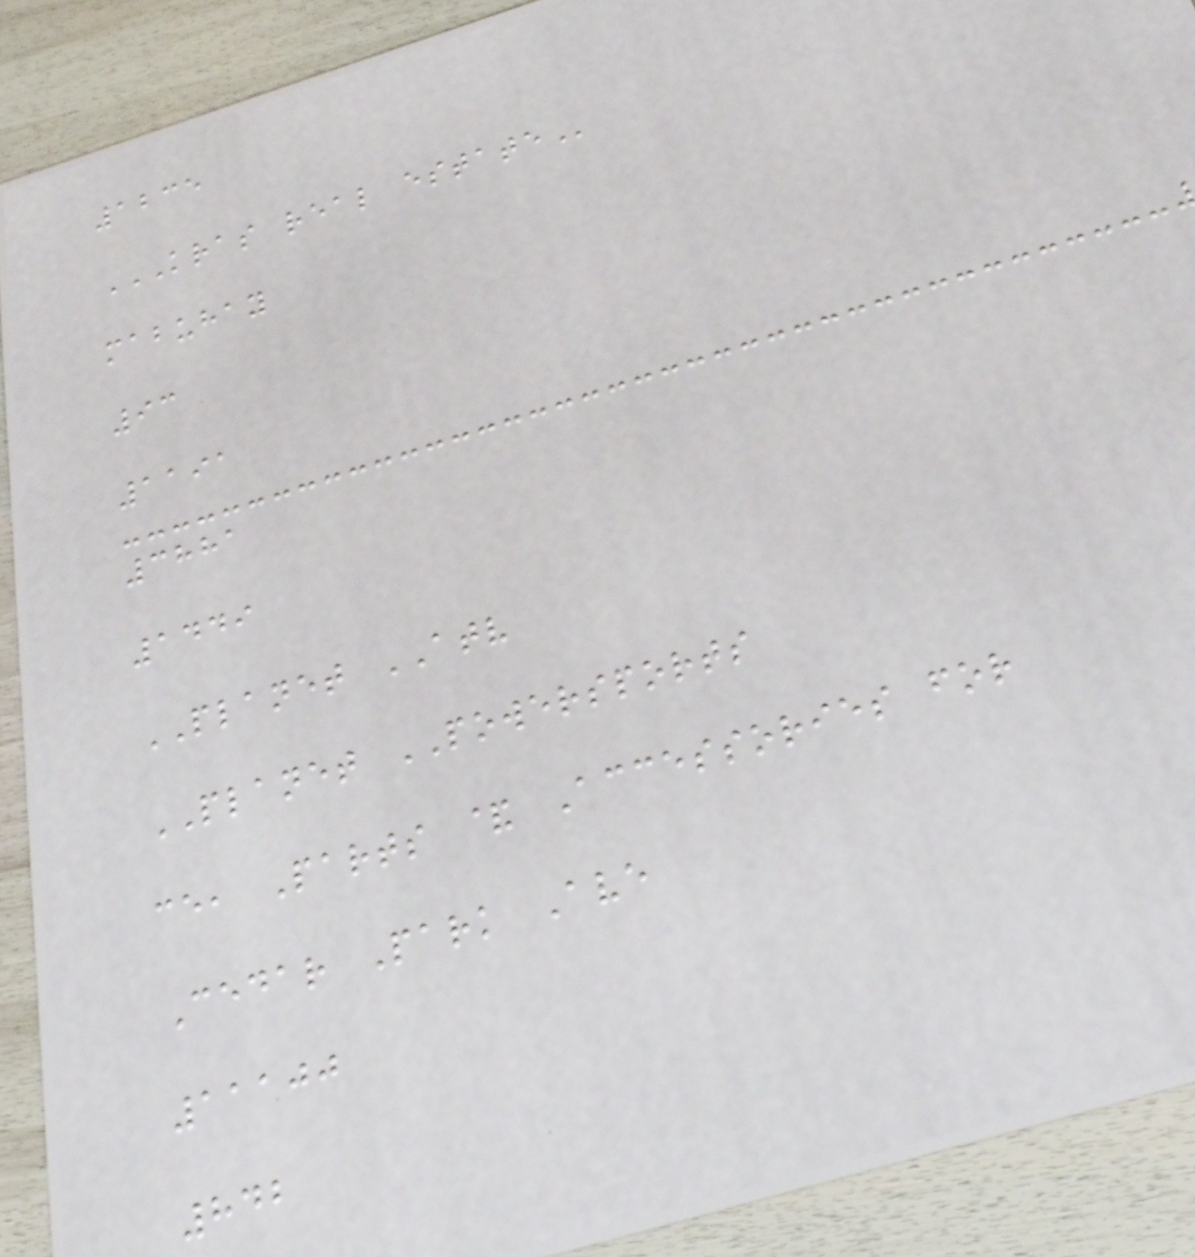1235
KRAS REAL ESTATE
mabuhay
93
1191
3881
1449
PLANET ATV
PLANET POWERSPORTS
ce, Parts & Accessories for
Cedar Park Ave
11100
842
